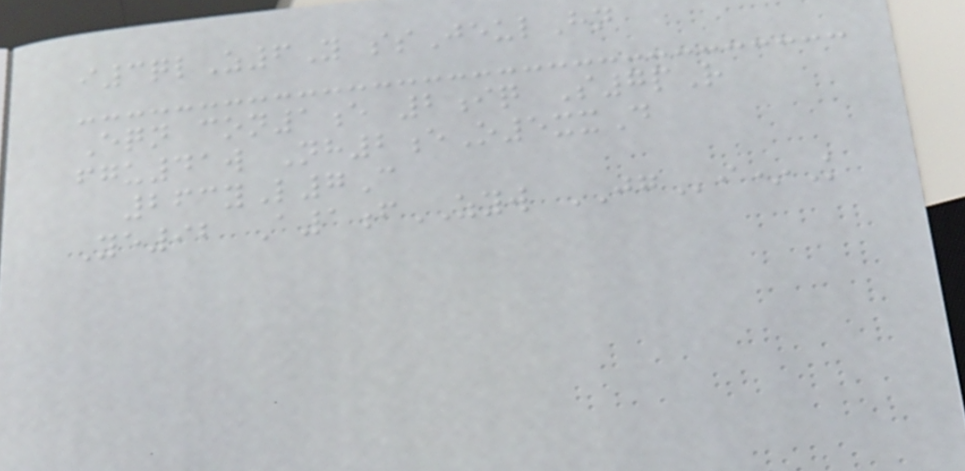i3qlZ6Y ssJeulHn
Eqn con1e 2iq S7pR
fgu41w Nh2eO5xxD
263yL7C
Ye92 A1fZYW JGi*K
